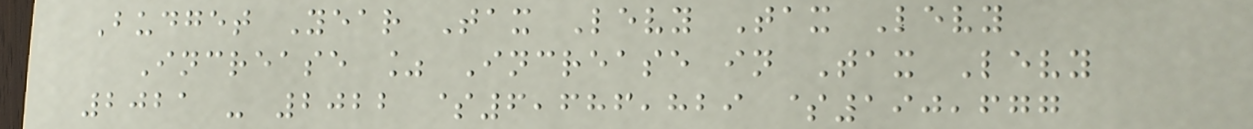Budget Year Tax Levy Tax Levy
Increase % Increase in Tax Levy
2021 - 2022 $6,686,829 $190,677
